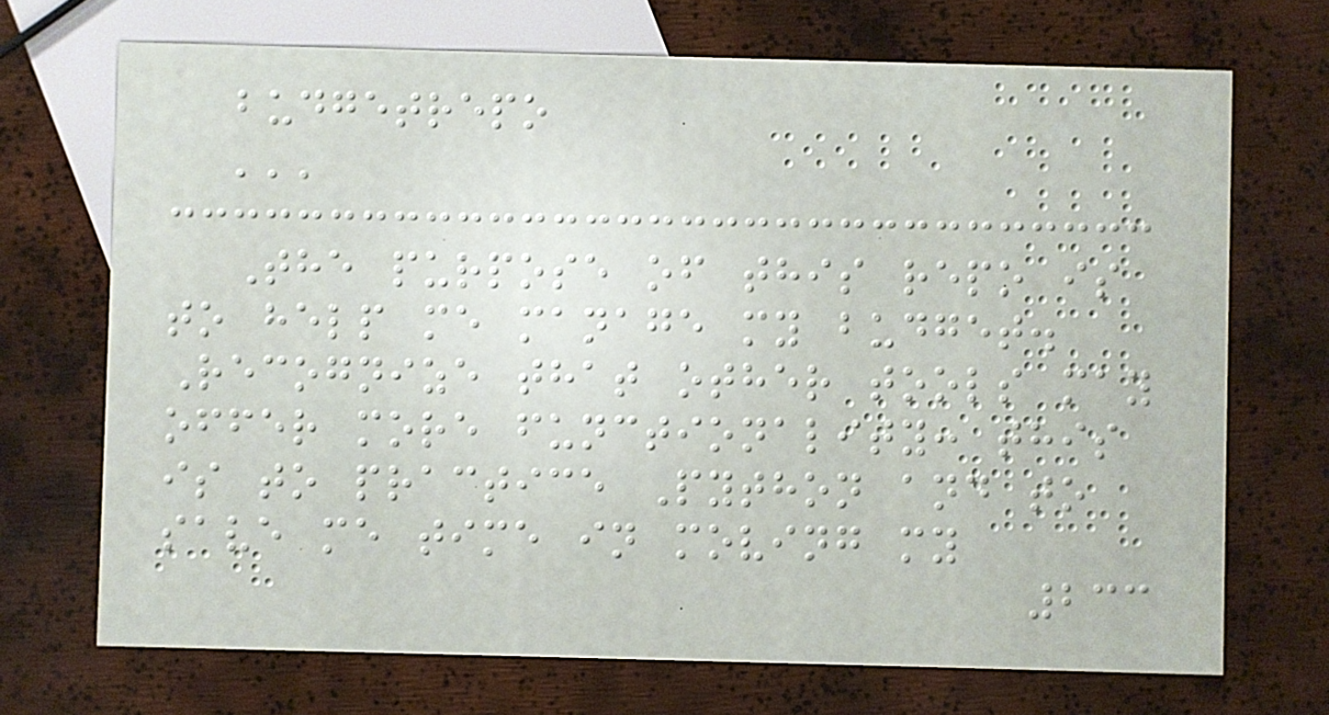budgetrepo
'''
The purpose of this repo is
to help me manage my budget.
Recognize that other tools may
offer more functionality: this
is to practice Python and to
save me time in moving my
233
